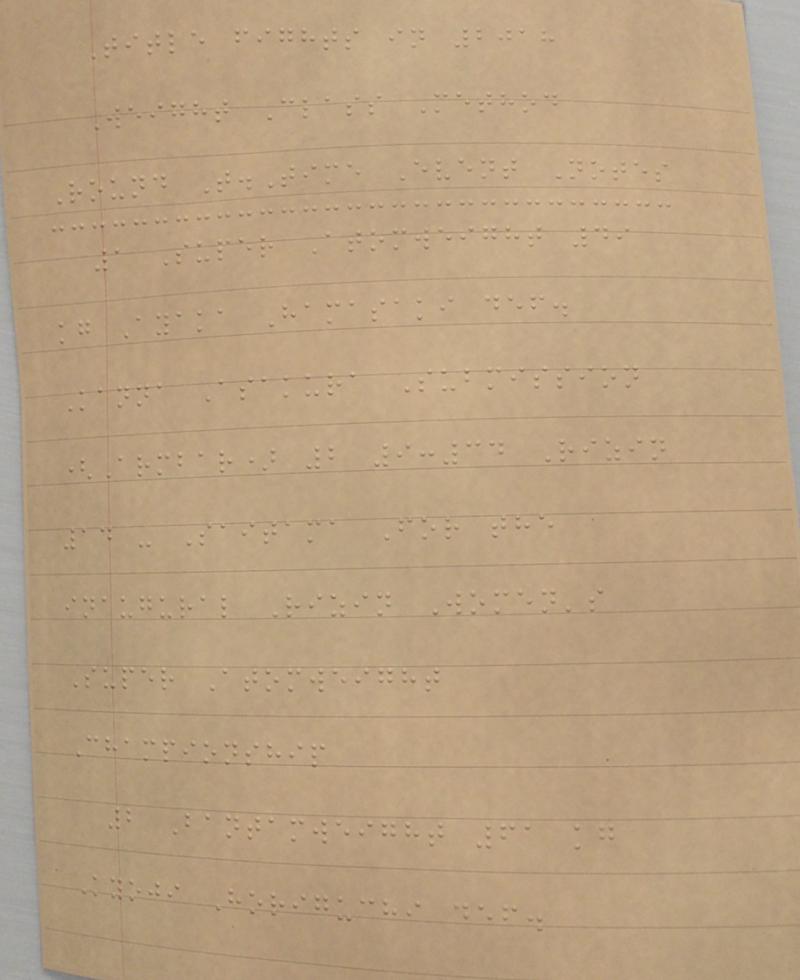Title fights in 2018
Weight Class Method
Round T.Time Event Notes
1 Super Atomweight 49
kg Ayaka Hamasaki def.
Kanna Asakura Submission
(Armbar) 2 9:34 Rizin
14 - Saitama For the
inaugural Rizin Women's
Super Atomweight
Championship
2 Bantamweight 61 kg
Kyoji Horiguchi def.
